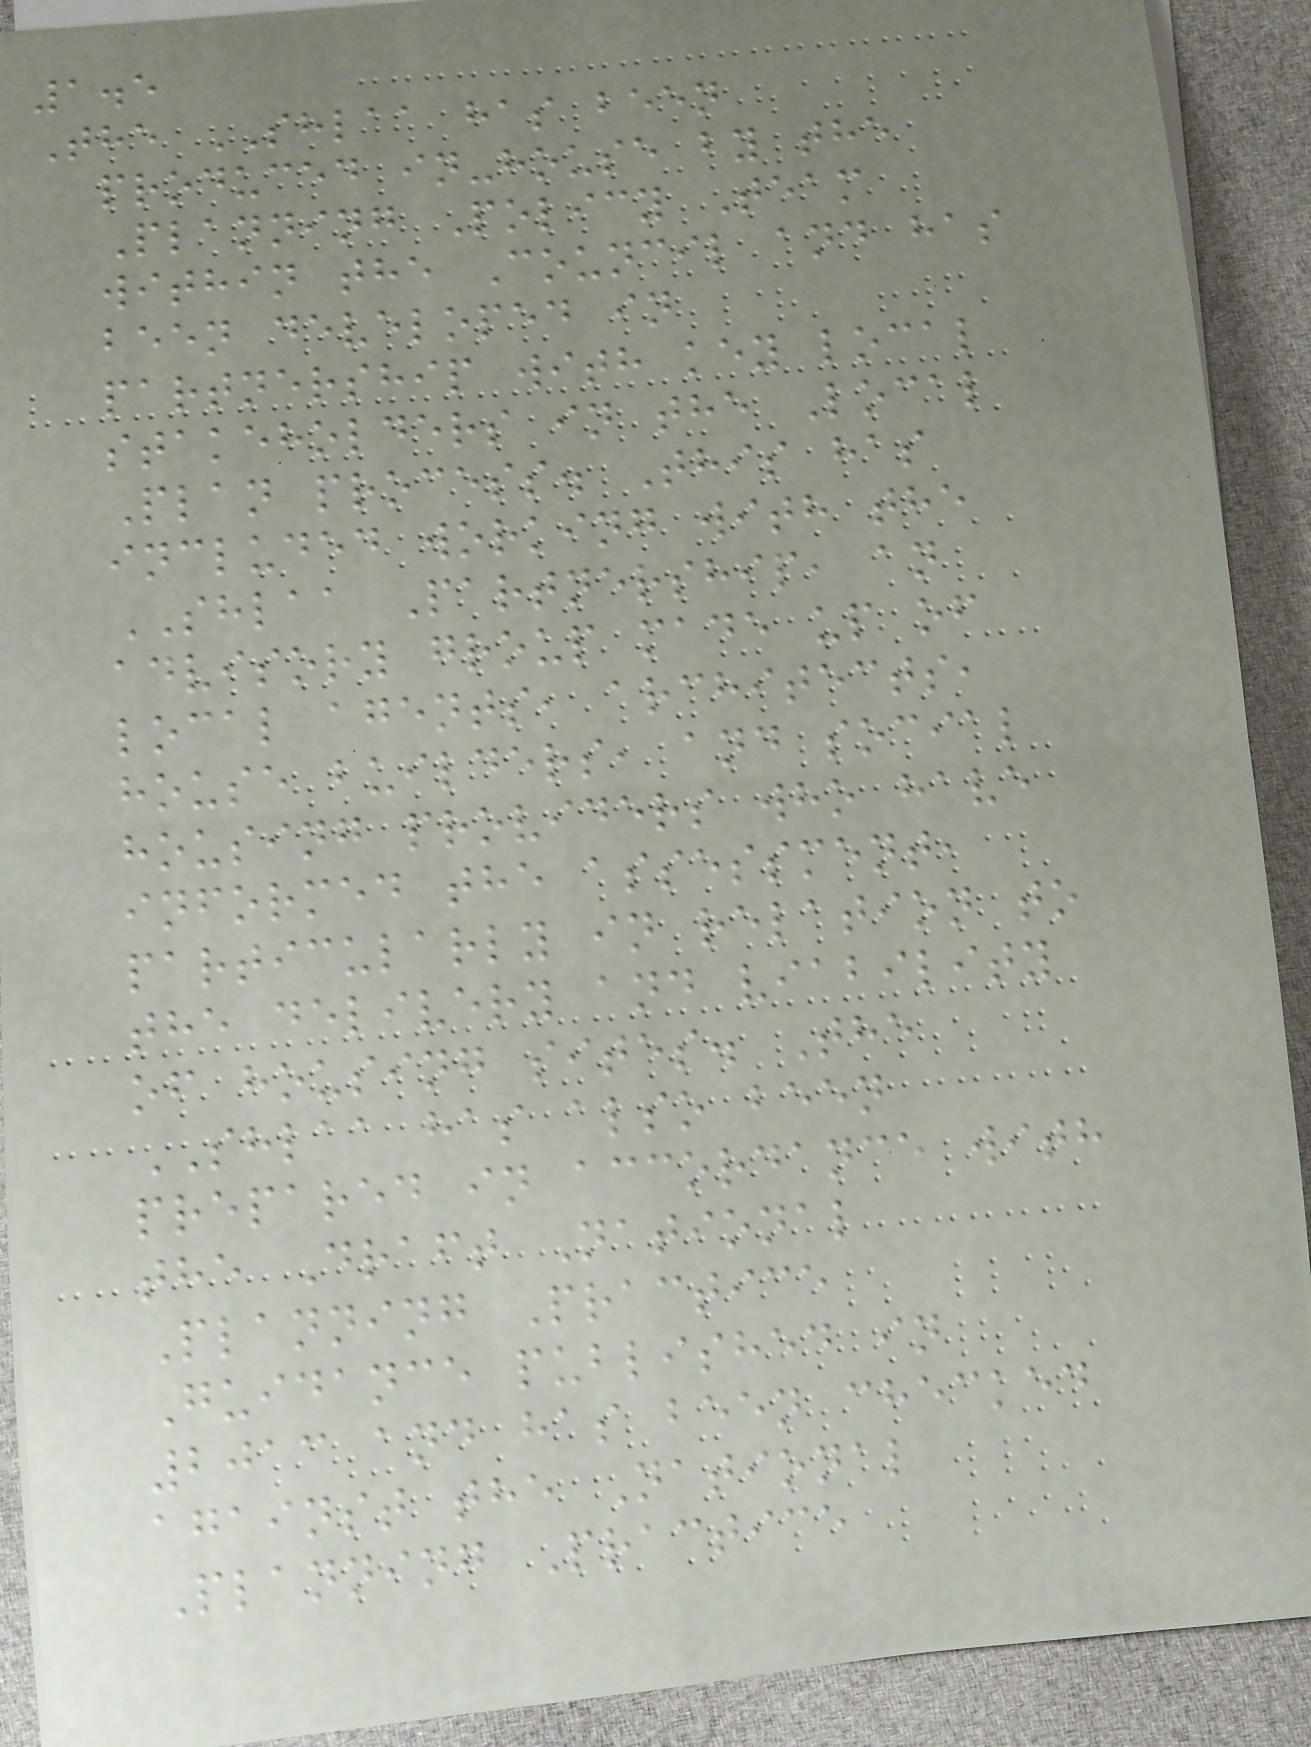1.5
The SHLAA has been
produced in-house by the
Planning Policy Team
within the Council and has
been developed in
partnership with key local
stakeholders in the Local
Plan process. This has
included working with the
SHLAA Partnership, an
advisory group made up of
local agents, architects,
house builders, and social
housing providers who have
informed the assessment,
particularly in relation to
the delivery and viability
of housing sites. The
SHLAA has also been
prepared in accordance with
the Draft National
Planning Practice
Guidance published in
2013 and has been checked
against the National
Planning Practice
